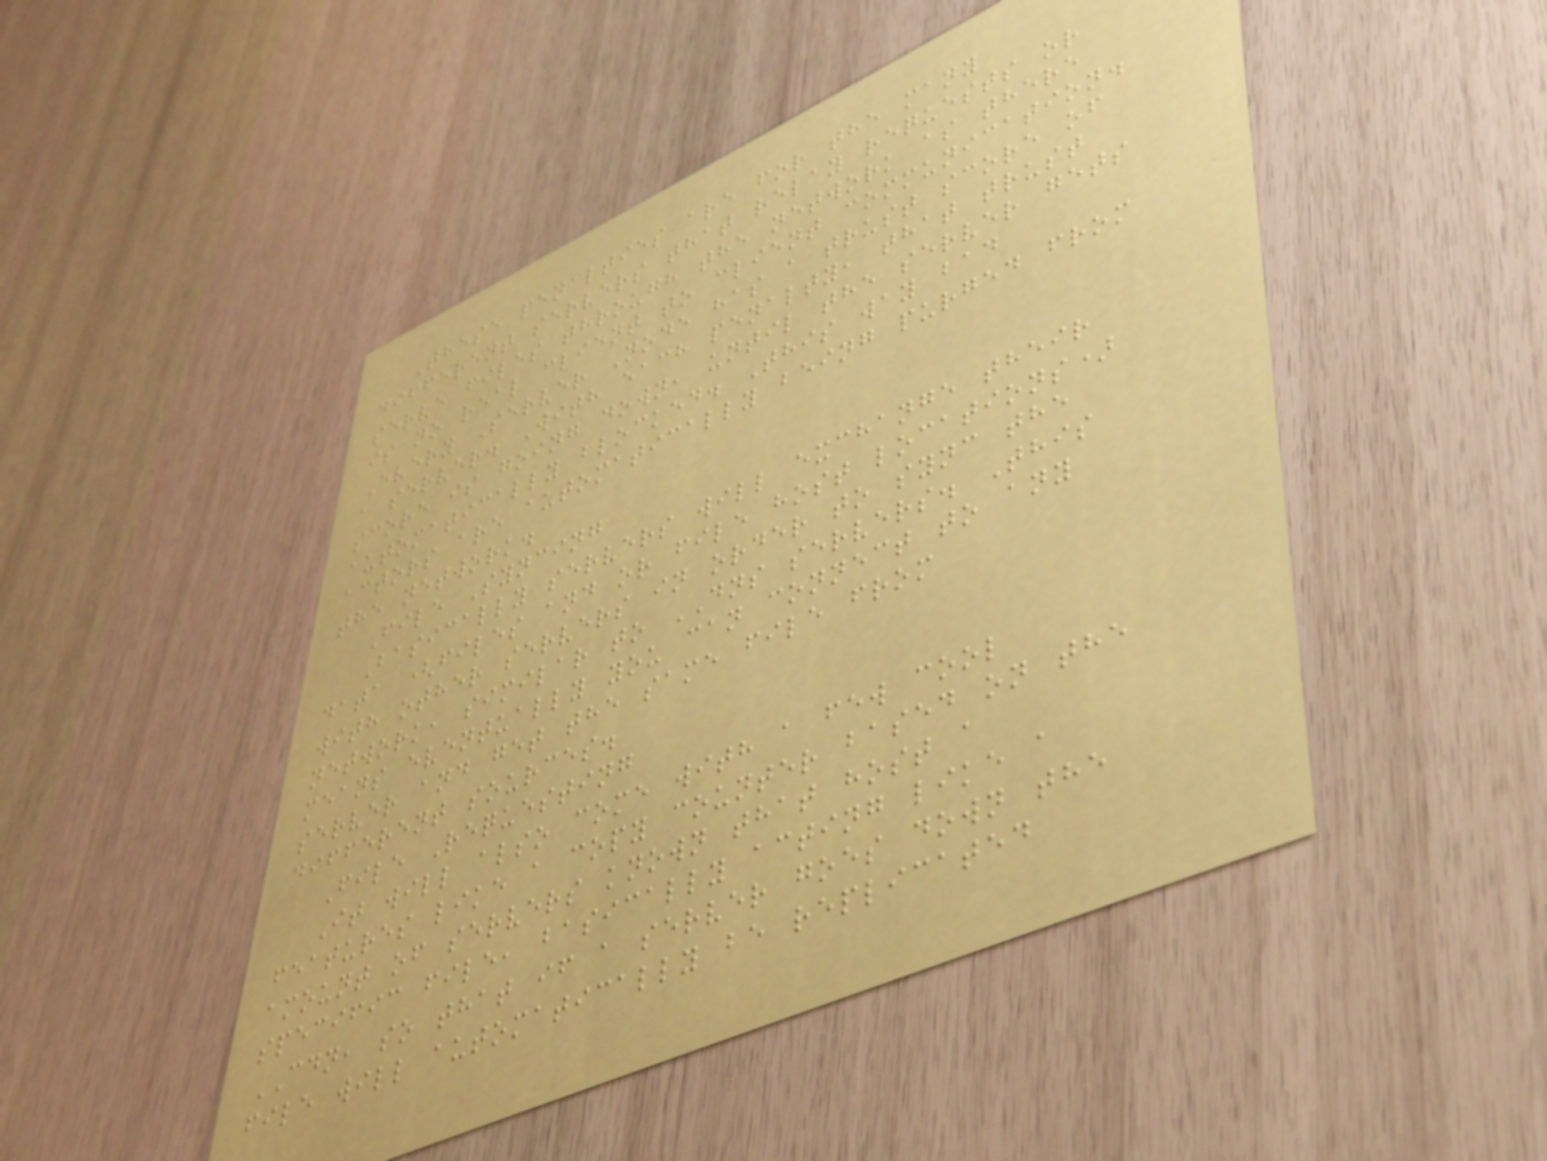These penalties are for the many
different servers that relay requests or
serve files through the network as there
is no real client to client communication.
Every Server Node has a trust score of
a server. With each penalty, that trust
score is going down, until the server gets
automatically blocked. This way bad
actors are automatically being purged from
the network.
File Syncing
Basically servers will exchange their
data (files and or file host locations)
with other servers in order to sync the
network, similar to DNS servers. This
means eventually you can connect to any
server and get the same file from
different sources.
File Requesting
It will also come with a few cool
features like a copy counter based on the
amount of servers known that host a
specific file, basically acting like a
CDN, so that if a server goes down the
file will automatically be replicated
